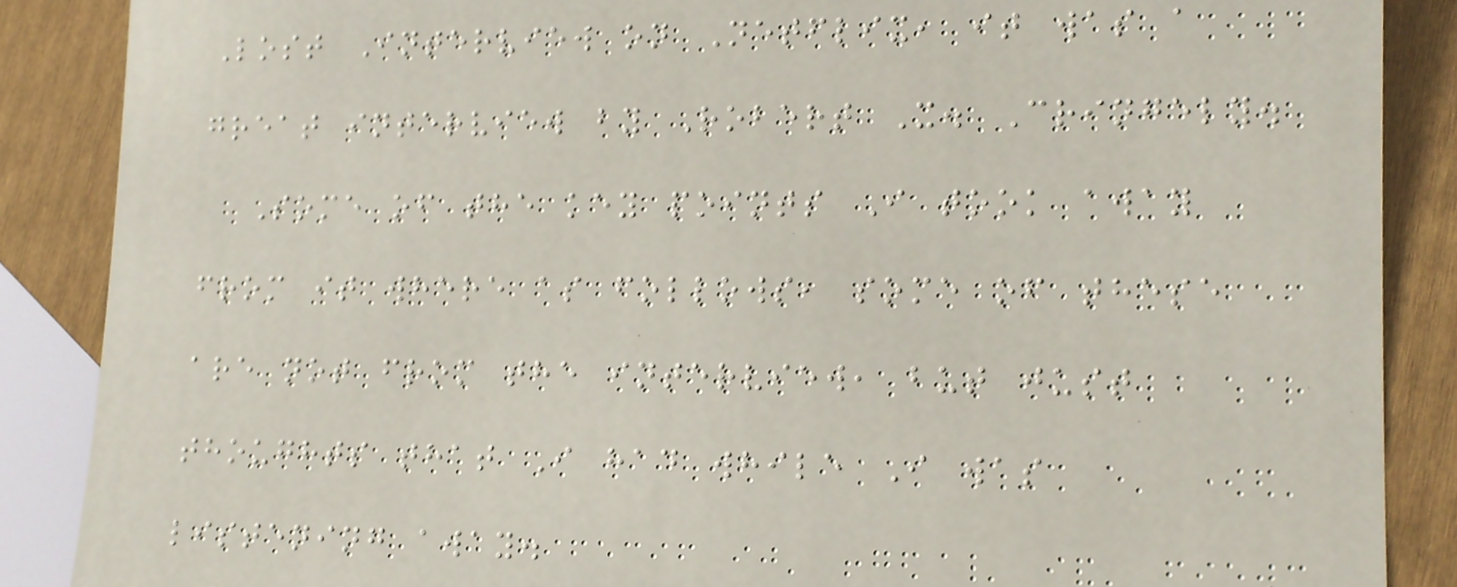Lost Interview on Netflix, it was a
great interview by Robert X. Cringely.
Some of the key points I took away
from it where as follows, some of these
are not from the interview, but just
thoughts that I had while I was
listening away.
